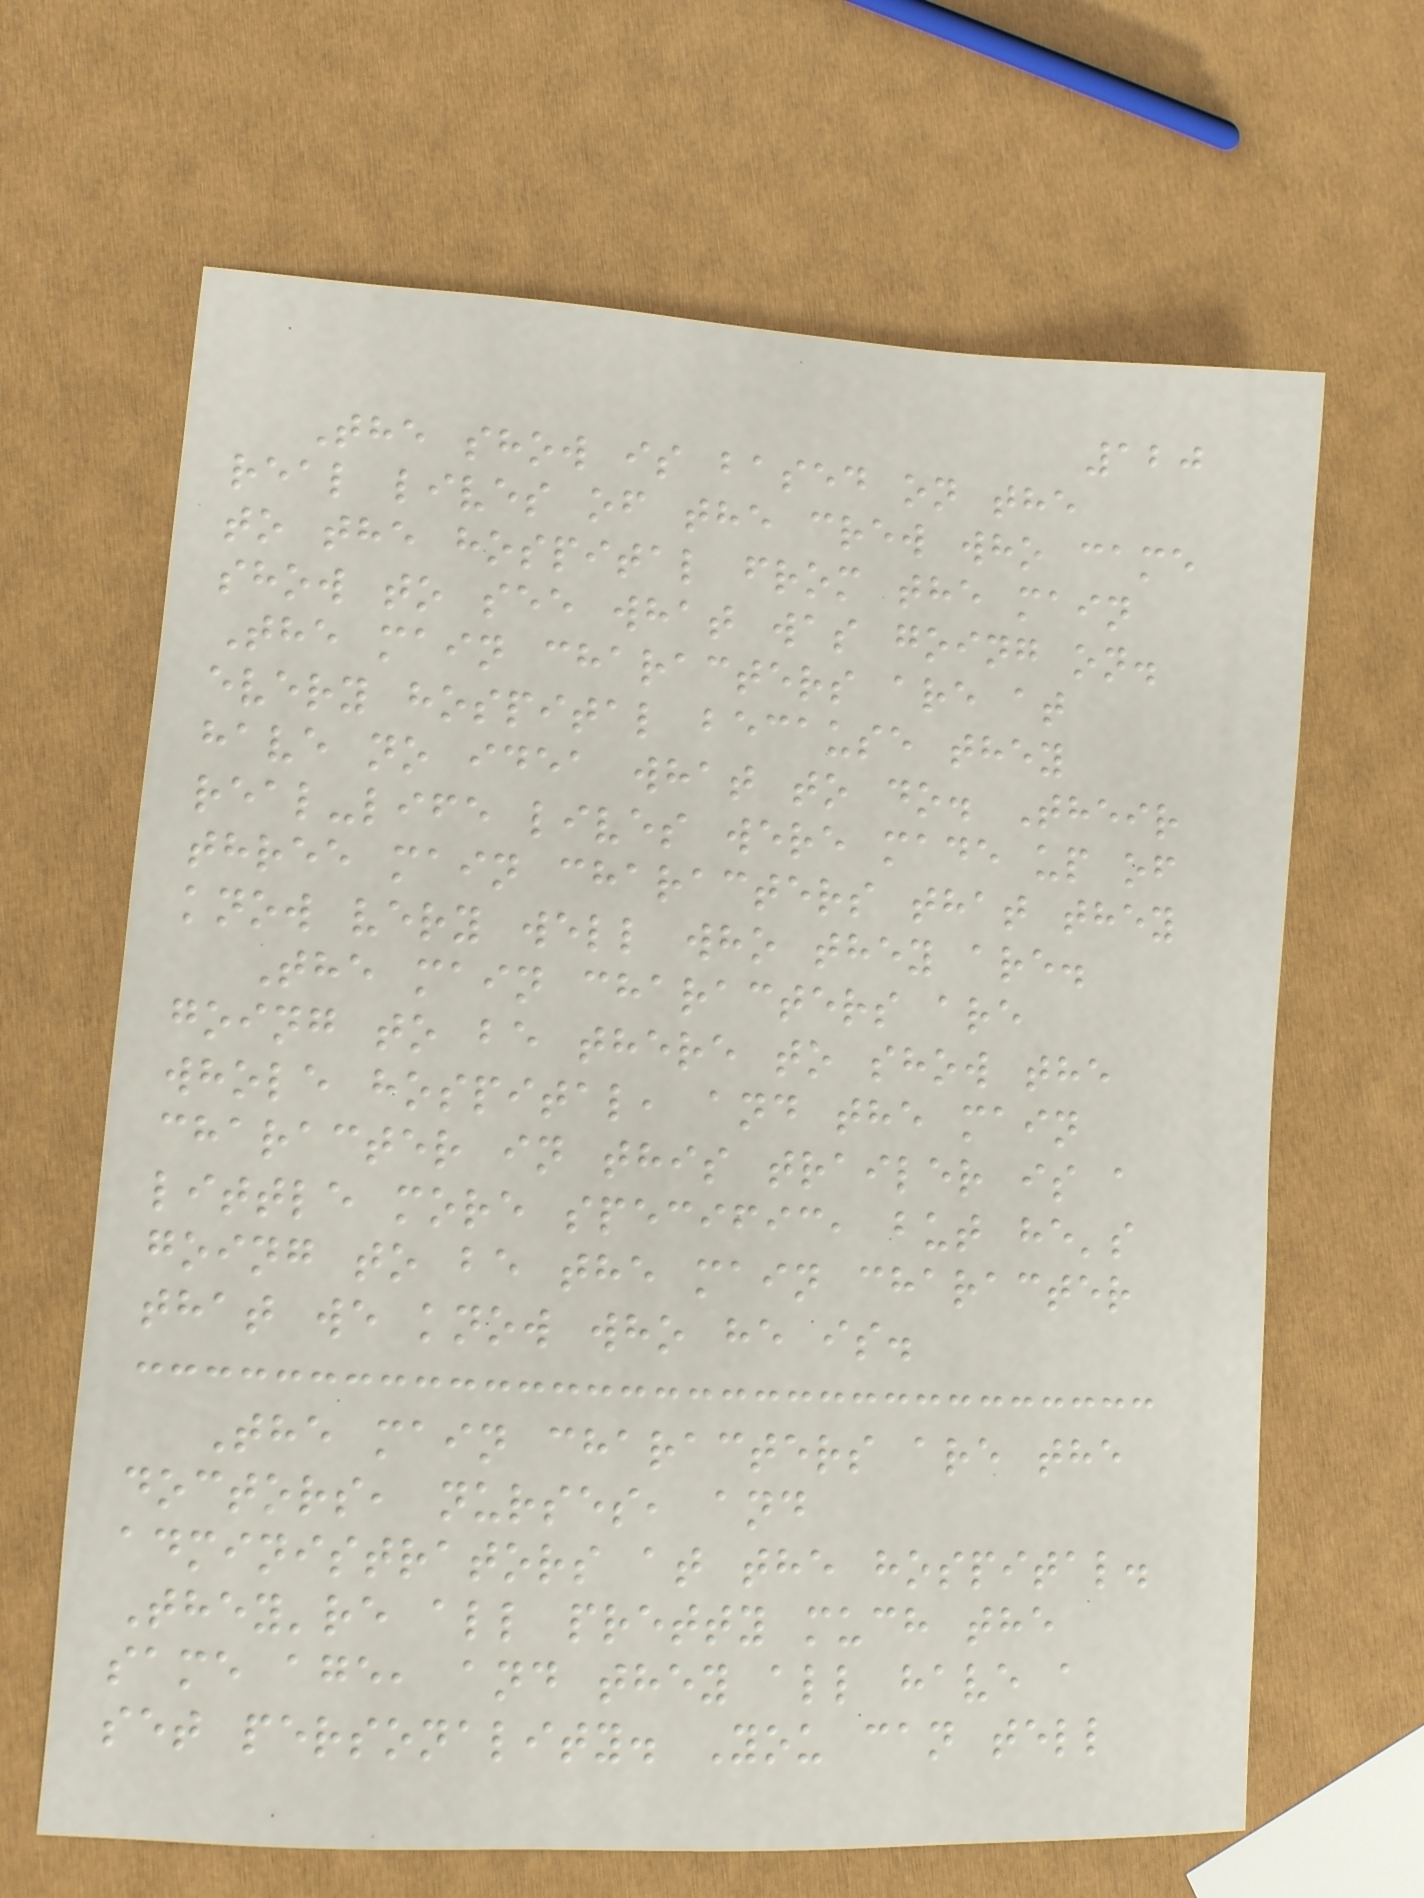120
The show is based on the
real lives of the crew who came
to the hospital from the main
show to see what was going on.
The main characters are at
every hospital because they
have no idea what to do. Their
real-life lives were made up of
three main characters that they
know very well who they are.
The main characters are
going to be there to show the
whole hospital, and the main
character in this trailer is a
little more specific, but he's
going to be the main character
that we know who he is.
The main characters are the
doctors, nurses, and
administrators at the hospital.
They're all pretty much the
same age, and they all have a
set personality. You can tell
